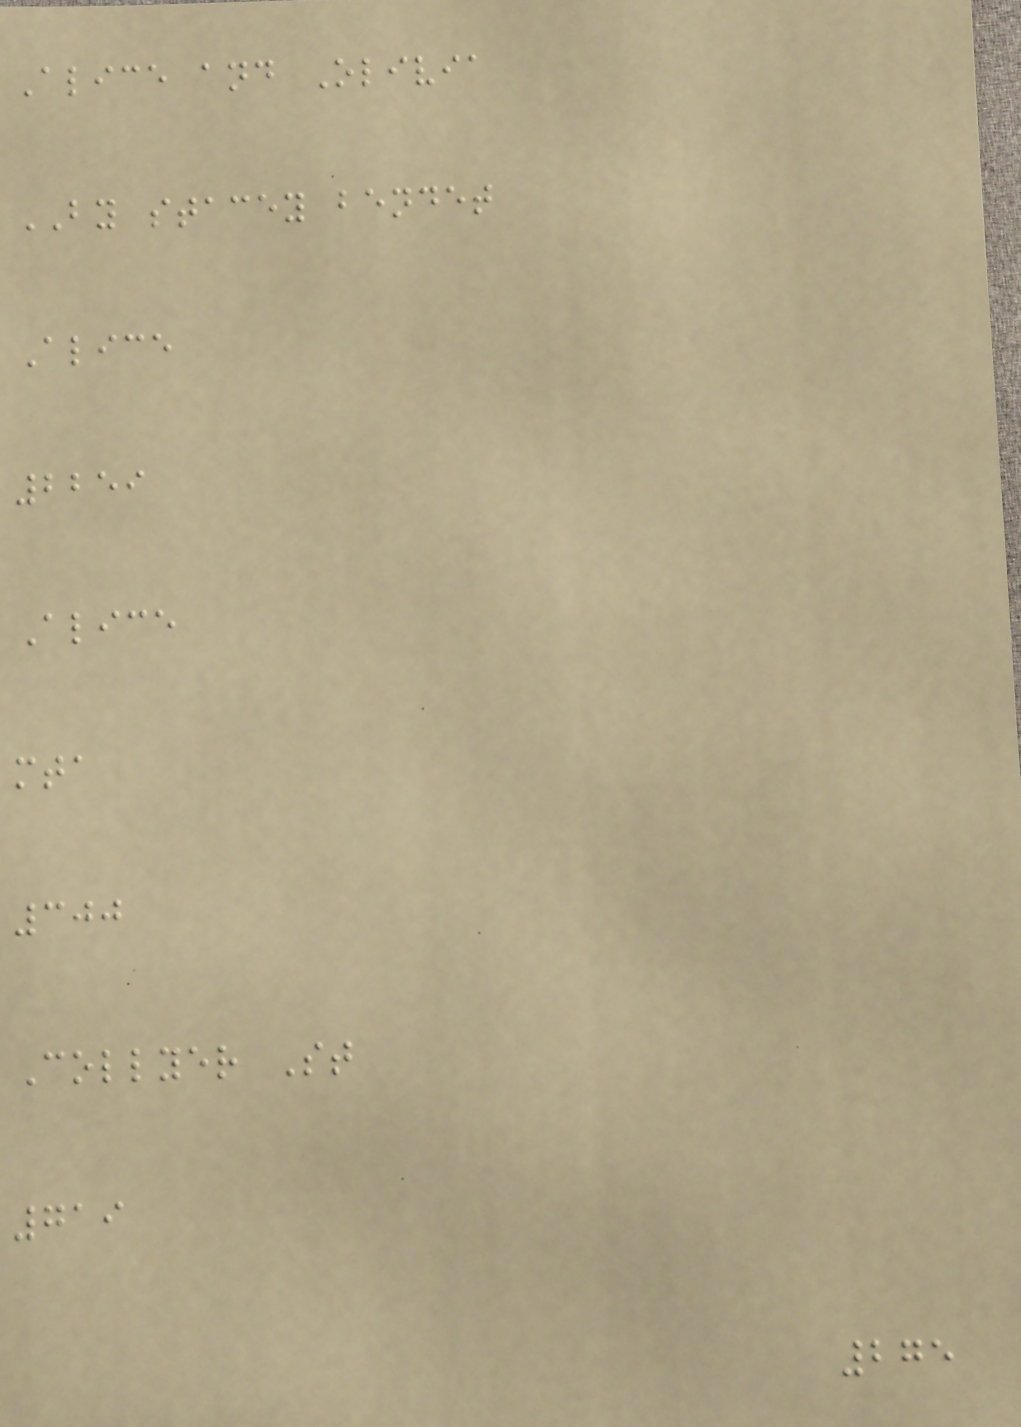Alice and Olivia
BY stacey bendet
Alice
2259
Alice
mta
300
Collyer St
719
275
